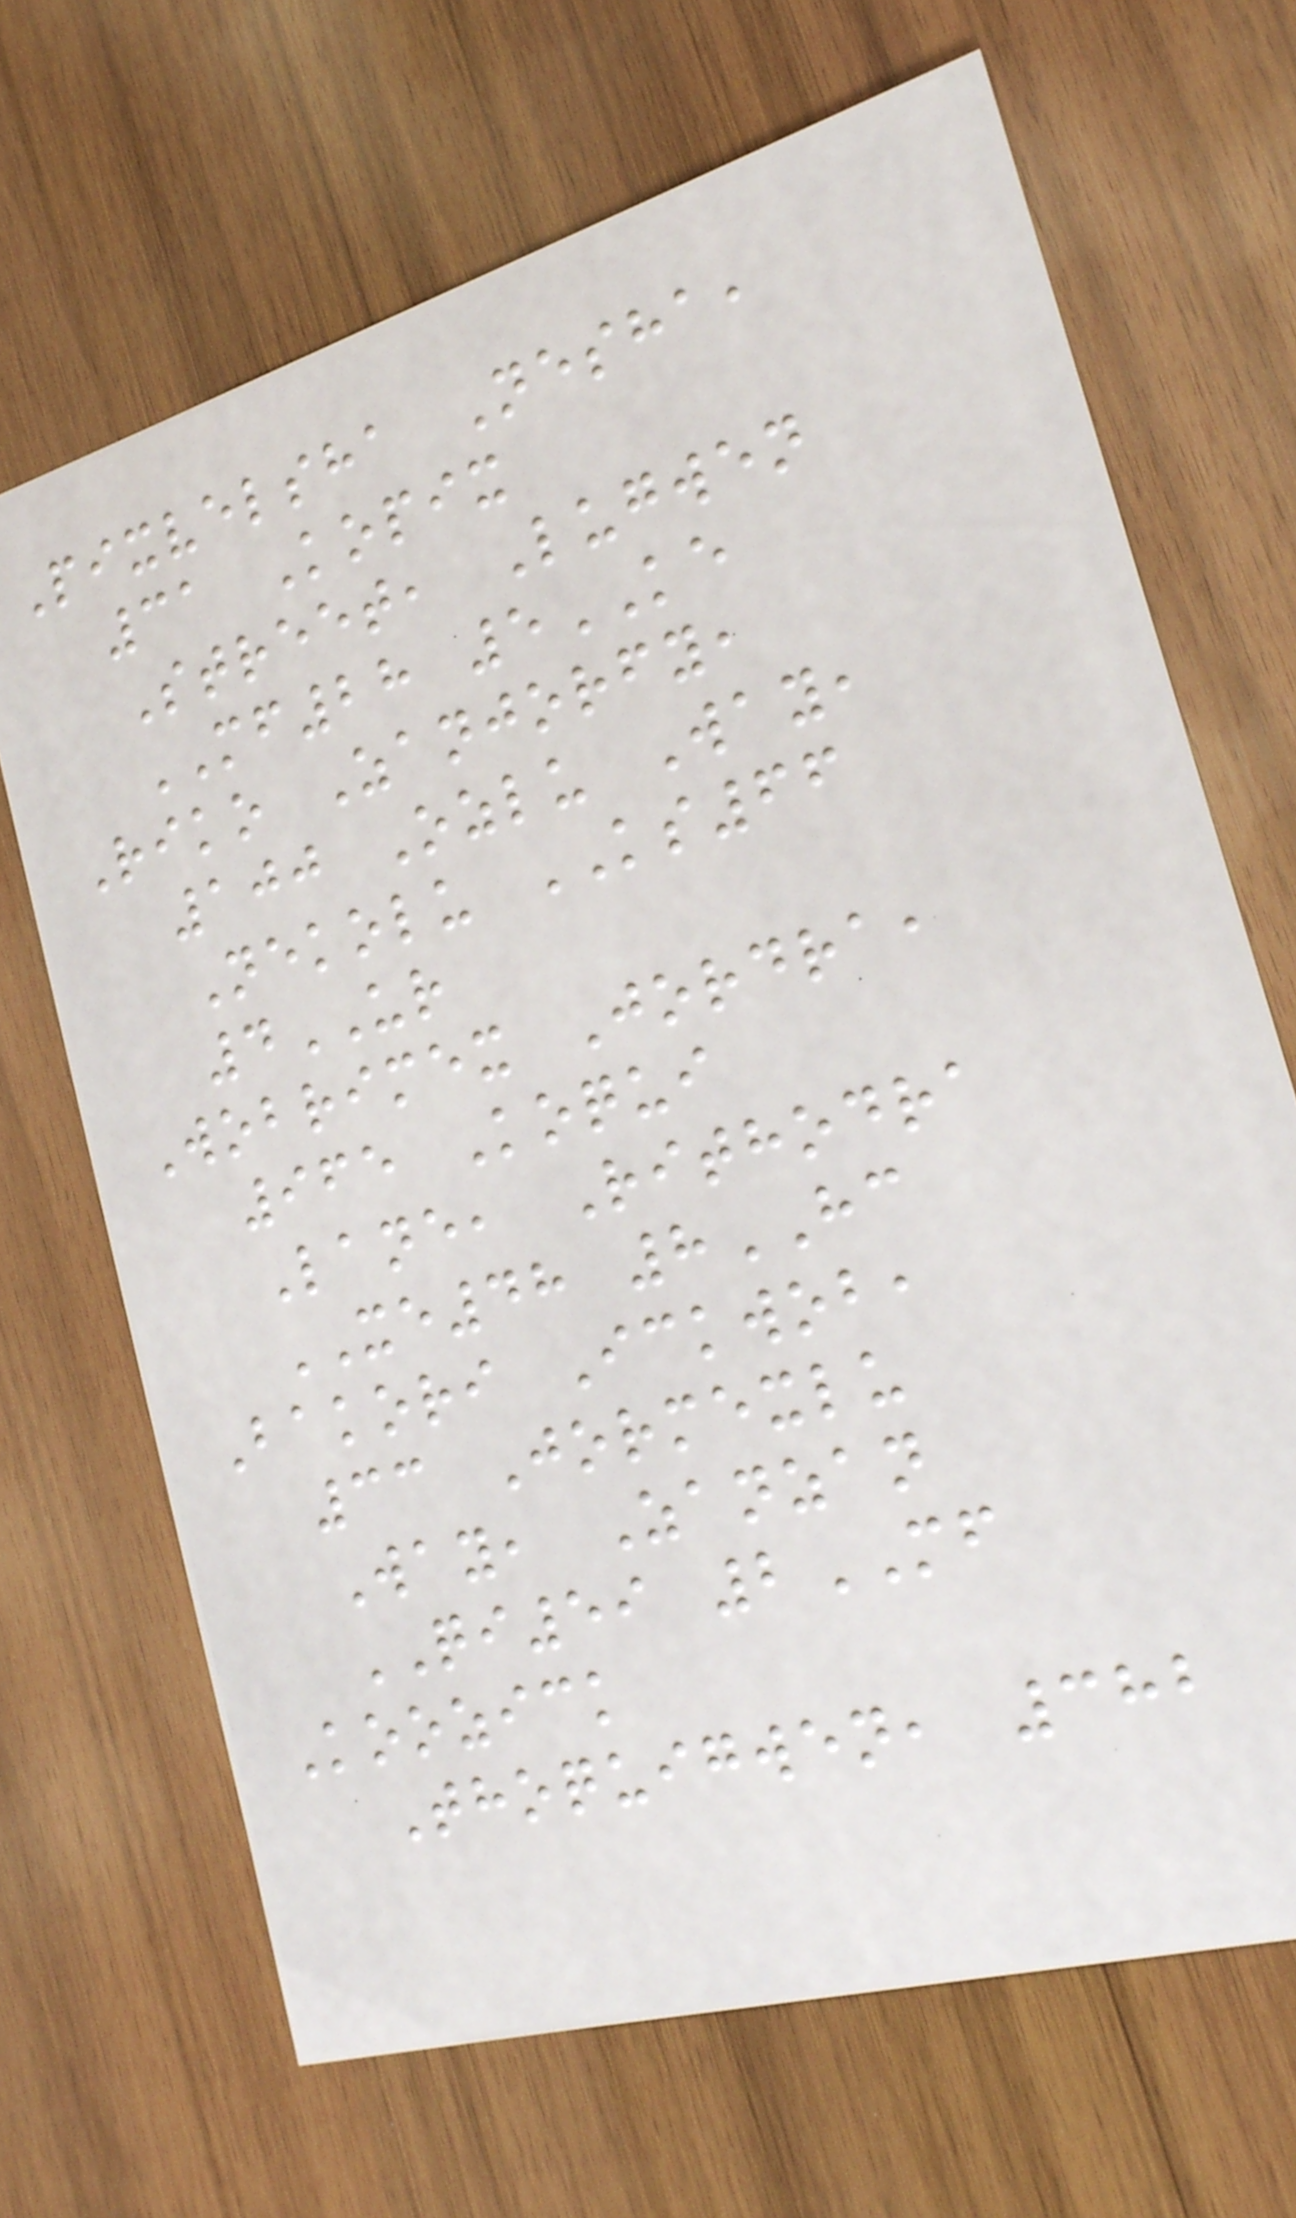Pixvelsha Nesha,
31 Kopix
Street, Lugwen
MF28 5KE
Riko Zanjorfy,
100 Ozlu Way,
Nekolu KS66
4UR
Wobrimex Jordra,
965 Koqui
Lane, Rithodra
XE48 8HC
Bakori Ickwob,
33 Jormexlu
Way, Zanzan
QI59 2MF
Koozick
Thoquigwen, 382
